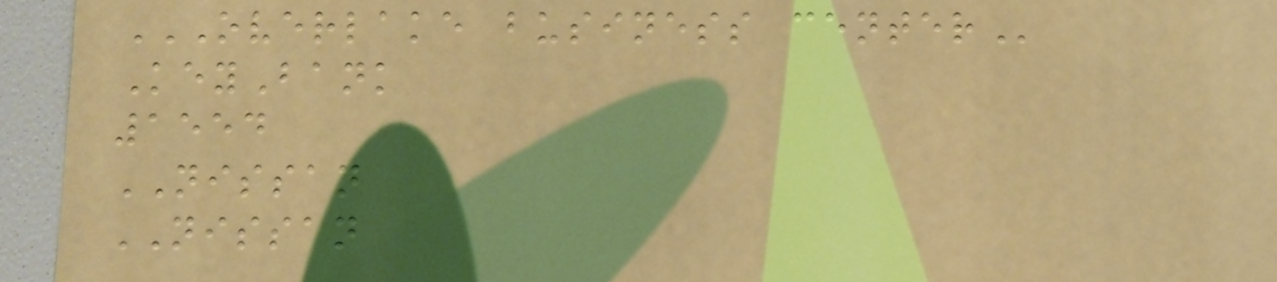OVERLAKE BUSINESS CENTER
KeyBank
1554
NISSAN
NISSAN
